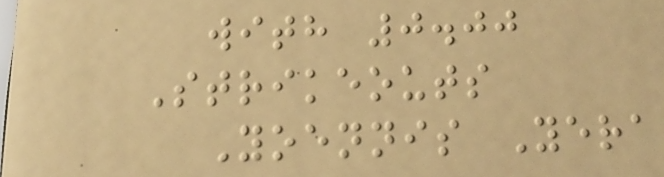with 0.00
Strikeouts
Yoennis Yera
